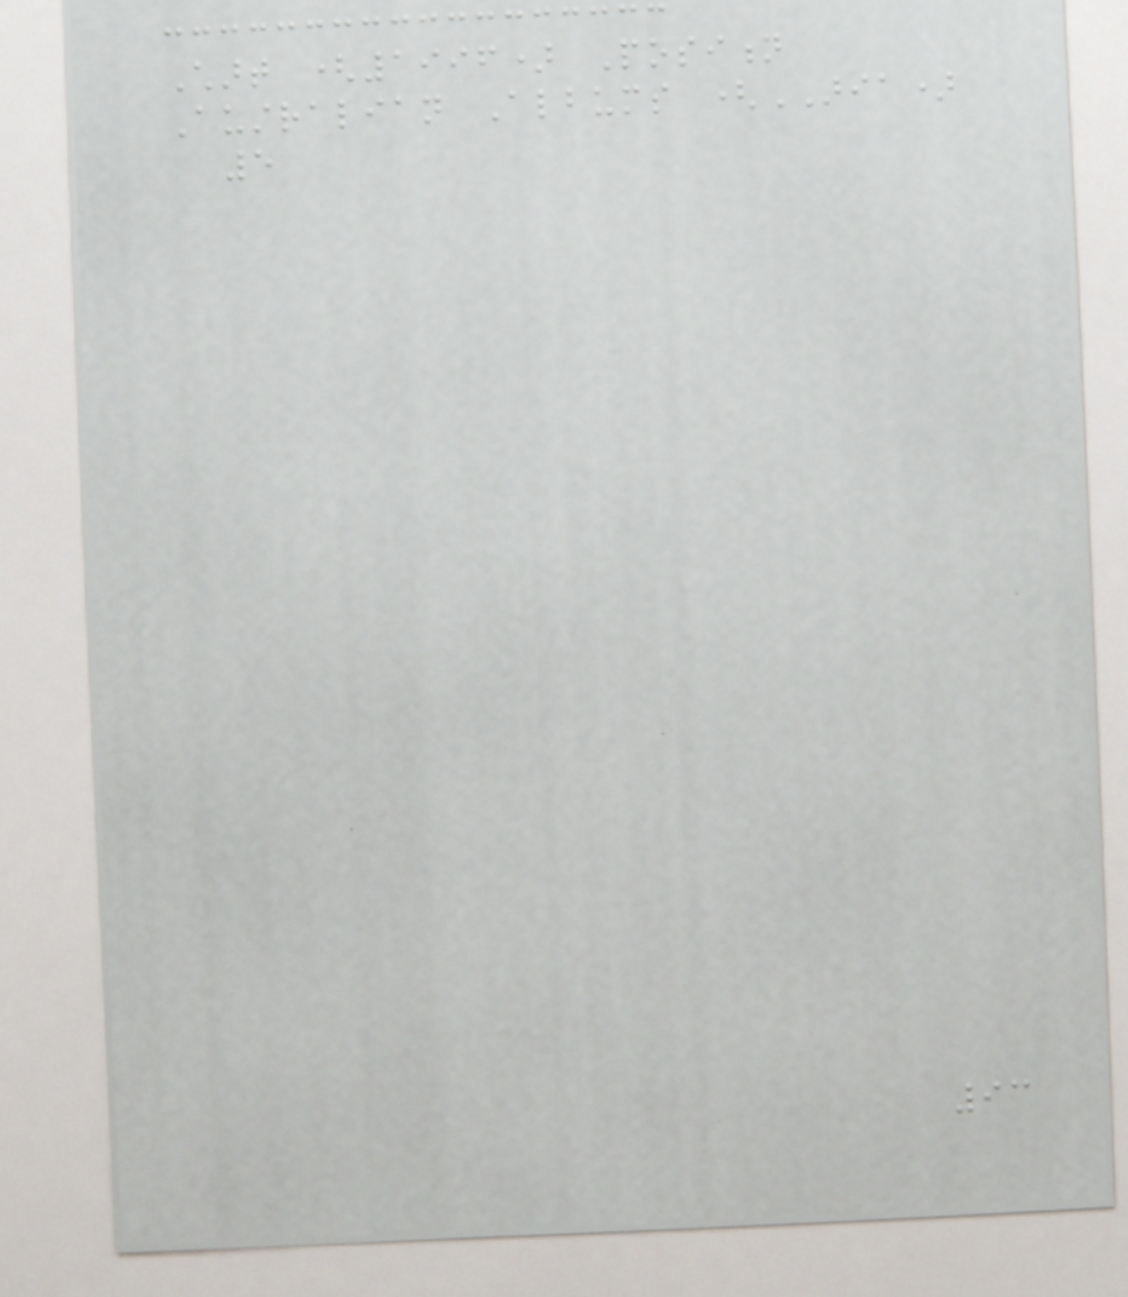Chart (1996) Position
Australian Albums (ARIA)
5
93
